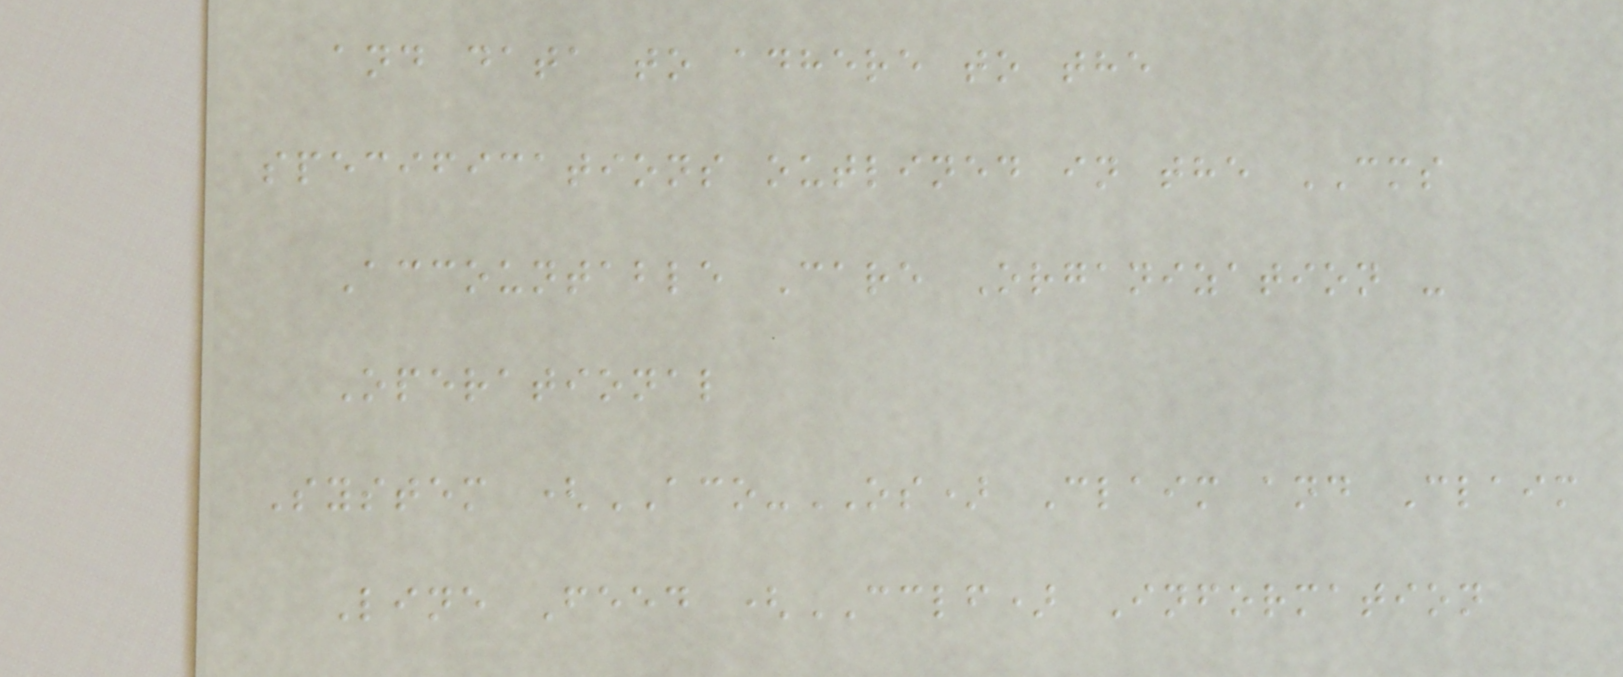and data to adhere to the
specifications outlined in the CMS
Accountable Care Organization -
Operational
System (ACO-OS) Claim and Claim
Line Feed (CCLF) Information
